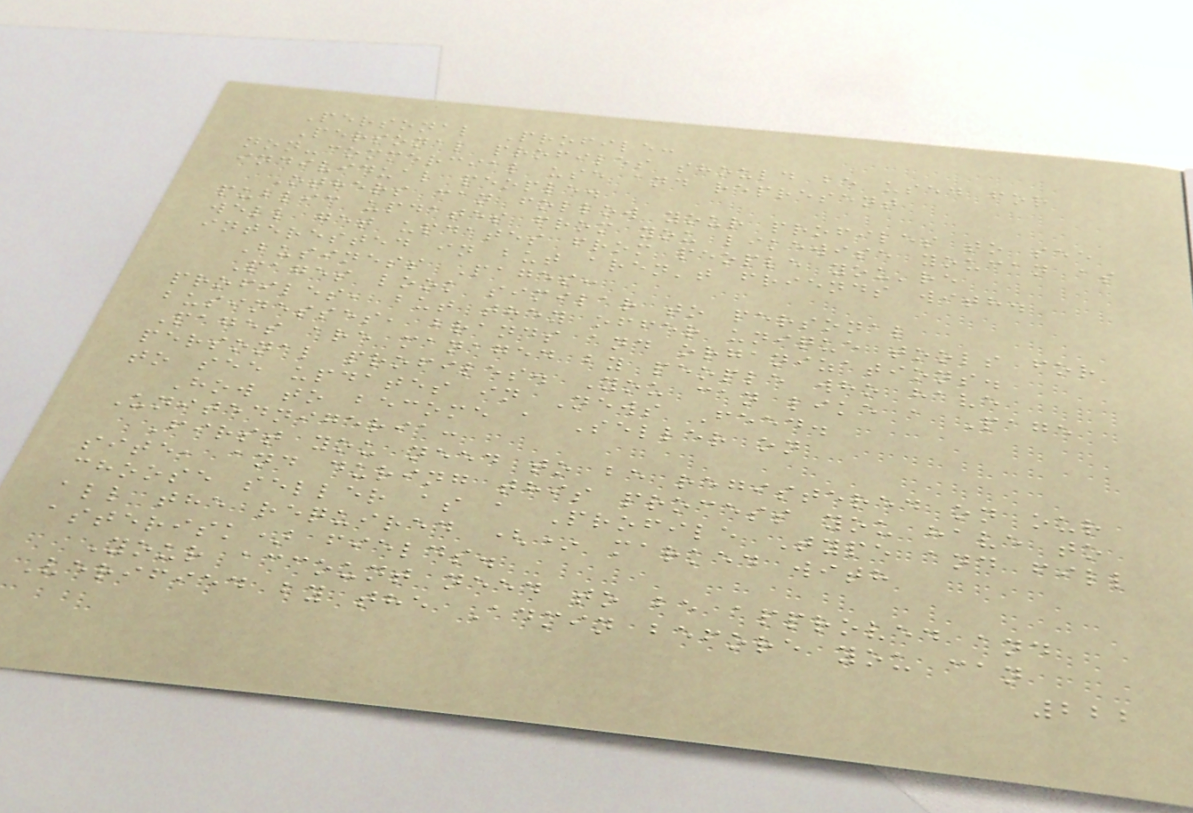Personal Profile:
Personal profiles should be used for
non-commercial use and represent
individual people.
Others can follow your profiles to see
public updates from you likewise youcan as
well get updates from people you're
interested in but aren't friends with.
Business Pages:
Pages look similar to personal
profiles, but they offer unique tools for
businesses, brands and organizations.
Pages are managed by people who have
personal profiles. You can like a Page
to see updates in News Feed.
How to become a Seller on
Unitednigeria:
First you need to be registered on our
site, and during this process you have to
choose seller as a Profile Type and fill
all the required (* marked with
asterisk) fields.
Your account need to be approved and
Verified by the Admin before you can
222
